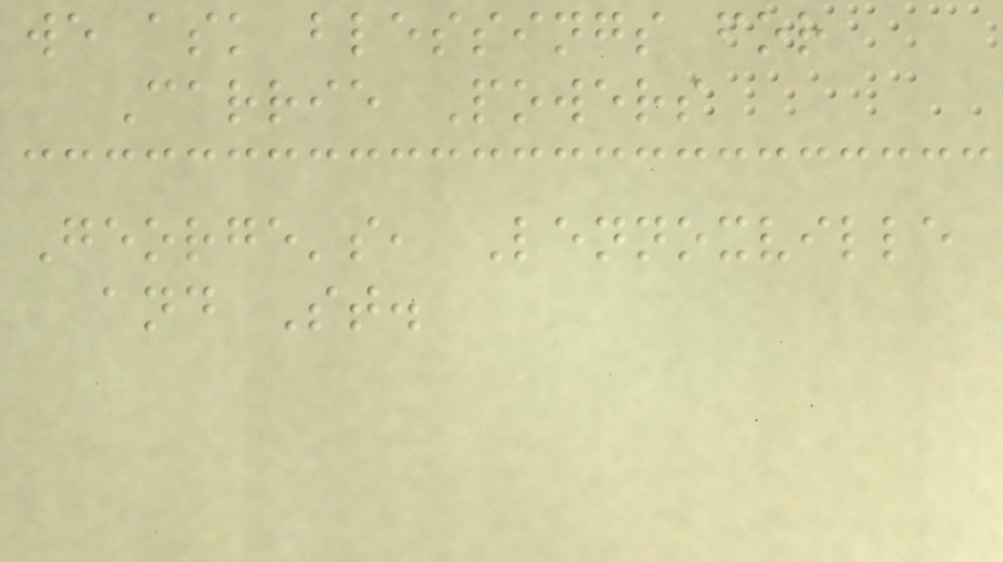we ask blessings for
Carrie Powers
George's, Lennoxville
and St.
